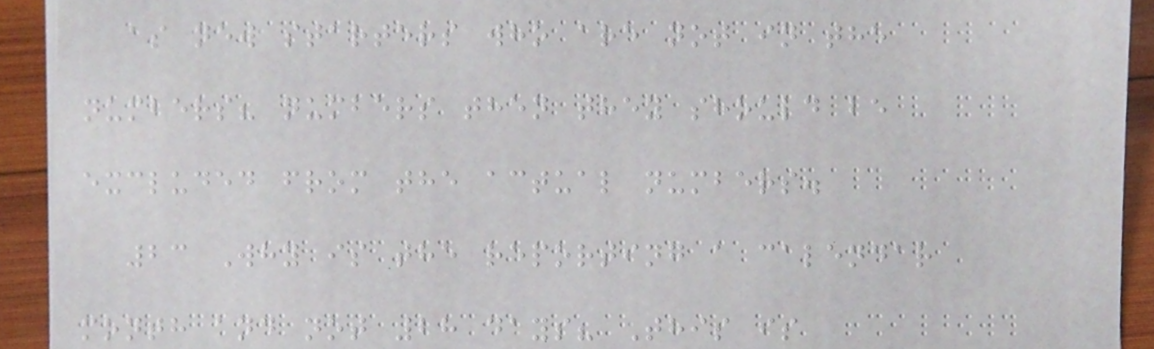as new starters who are not in the
numbers? numbers then they should be
excluded from the actual numbers.
23 Why is the reporting a calendar
month and not 28 days? This is
